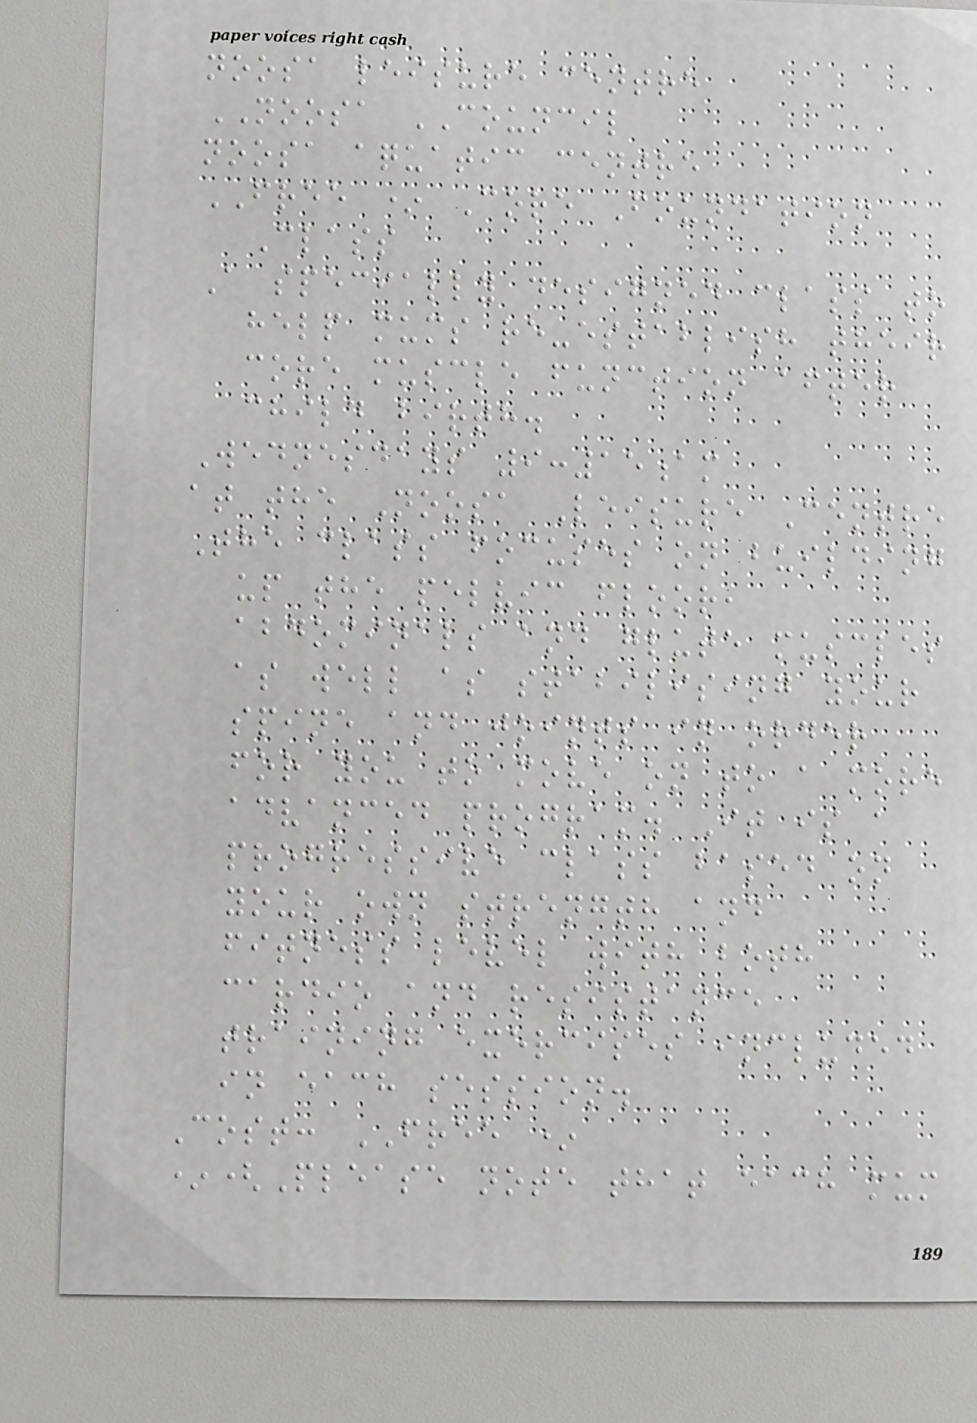noosa leisure centre
NOOSA COUNCIL
noosa aquatic centre
FREE * Core Foundation
Class
A specially designed class to
help mums re-establish their
core muscle function after
child birth.
Wednesdays 9:15am
at the Noosa Leisure Centre
The class focuses on building
up the pelvic floor,
abdominals and glute muscles
as well as stabilising your
spine and joints in order
for you to move on to a more
advanced program. It is a
progressive class based on
your own strength and
fitness level with both
cardio and resistance
training exercises included
in each session.
Cost: FREE *
*(Please note that each mum
